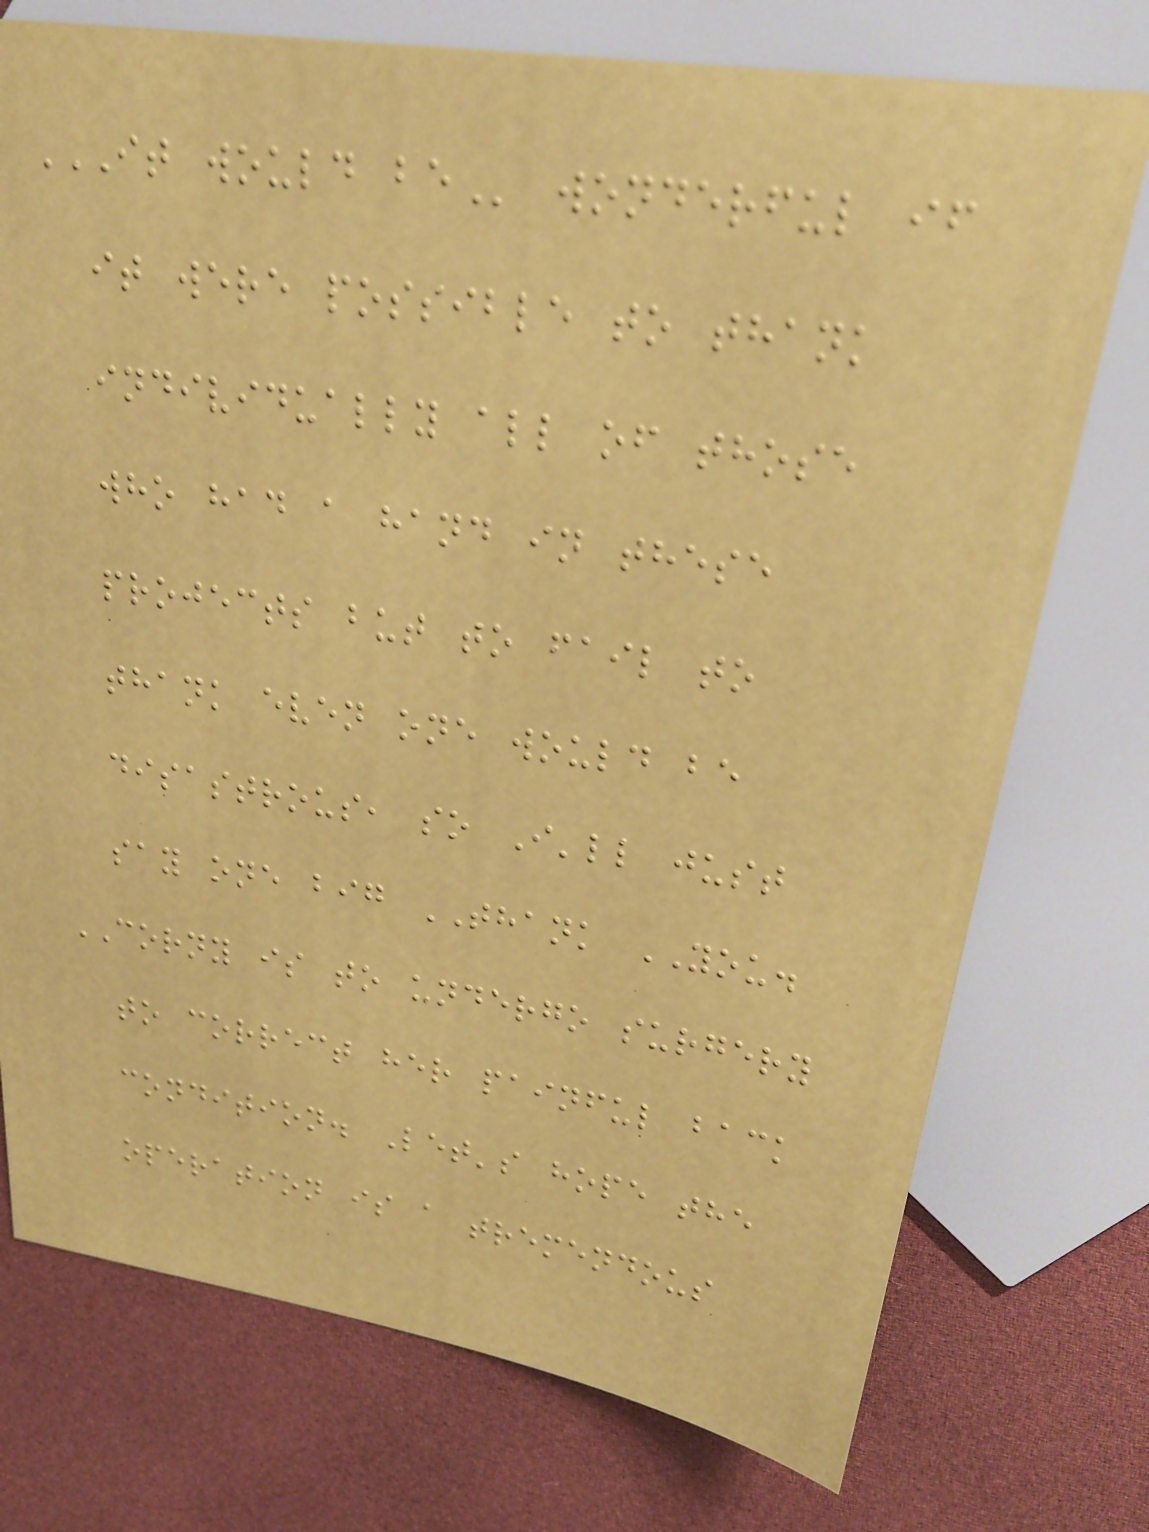IT WOULD BE wonderful if
it were possible to thank
individually all of those
who had a hand in these
projects but to fail to
thank even one would be
disastrous, so I'll just
say one big THANK YOU.
CORNY is to undergo surgery
to correct her painful back
condition. Let's hope the
operation is a tremendous
